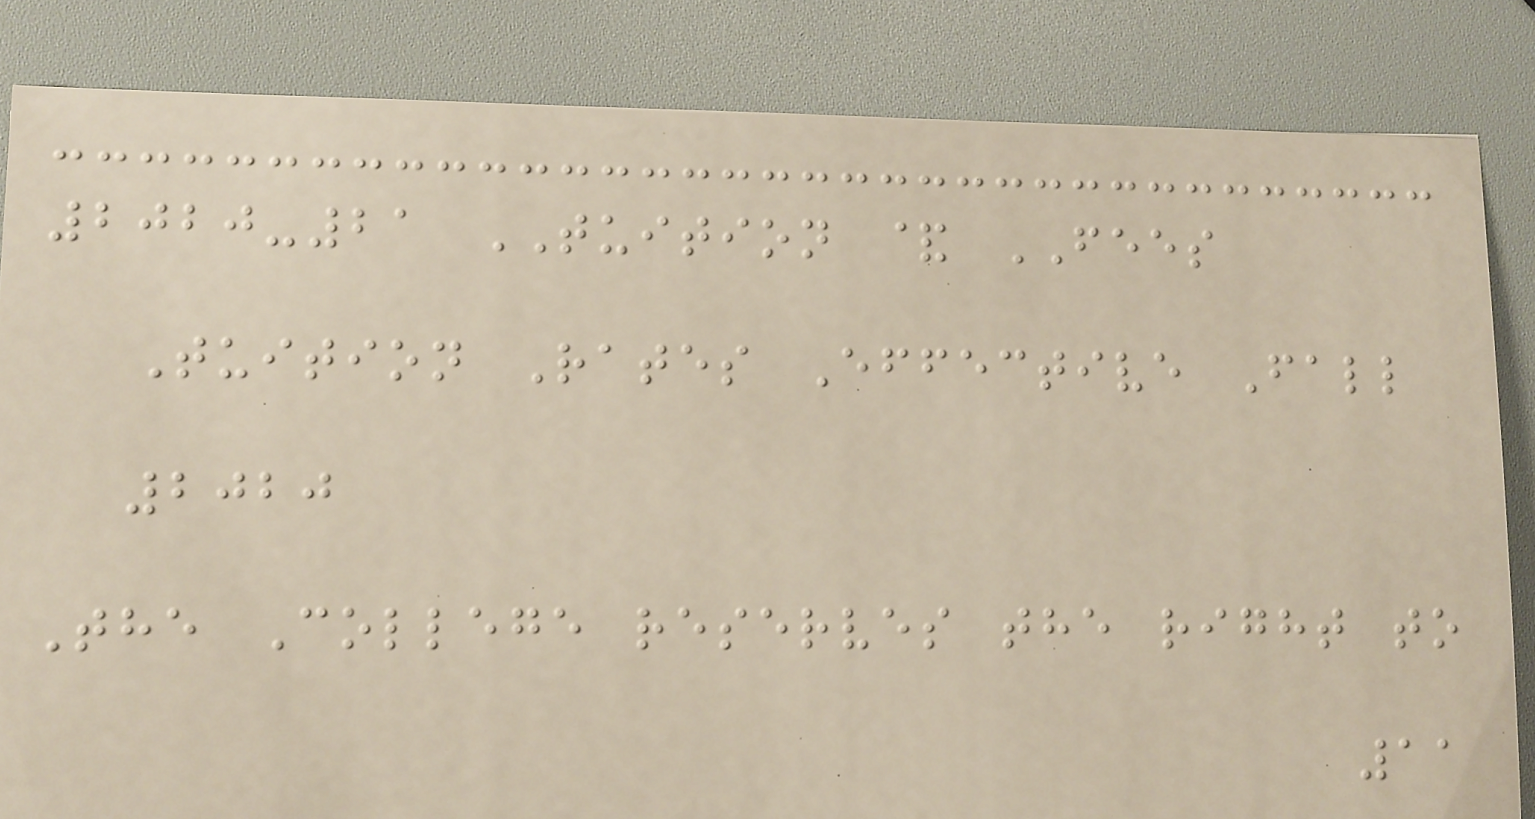2020-21 TUITION & FEES
Tuition Rates Effective Fall
2020
The College reserves the right to
11
